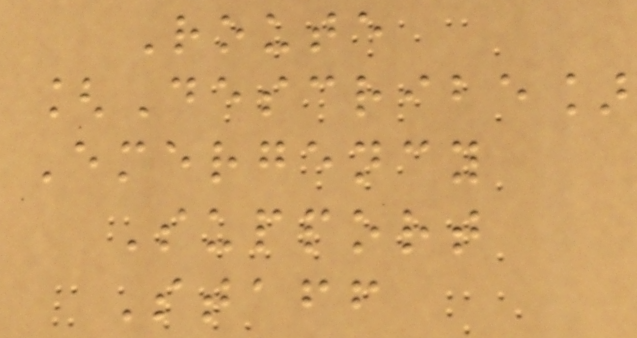Route
[Describe]
Emergency
Support
Staff
